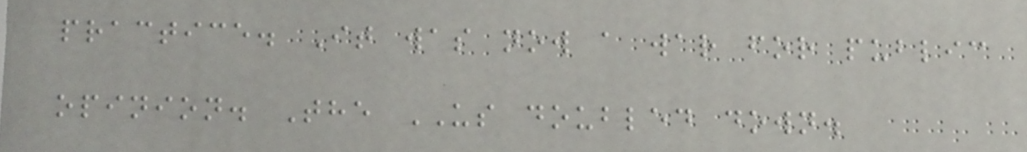practice. It was now a war for public
opinion. The US doubled down.
